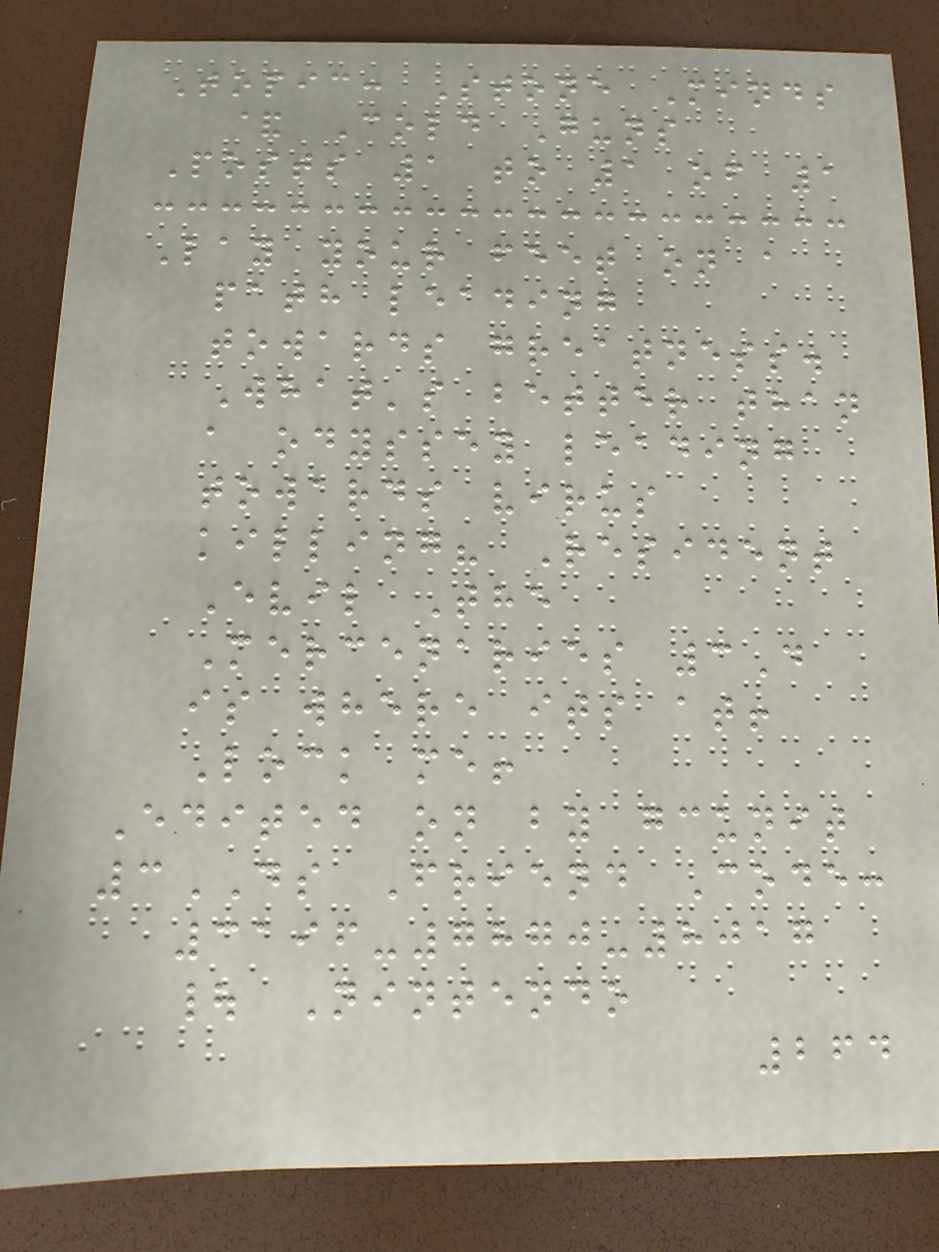Topic: Stone Minds
& Cold Guns
Posts 1 to 1 of 1
Lay your feet on a
path leading
towards greatness.
What's better than
a odyssey leading
towards virus
killing? Resident
Evil The
Mercenaries 3D
is where its at!
Lock me!
Edited on by gcunit
3DS Friend Code:
3196-7870-8017
| Nintendo
264
